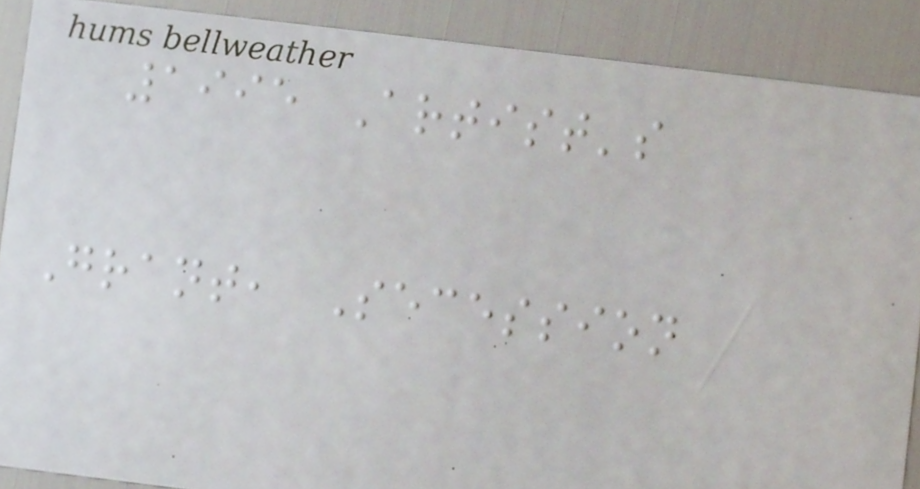1995 Artist's
Grant, Secession
